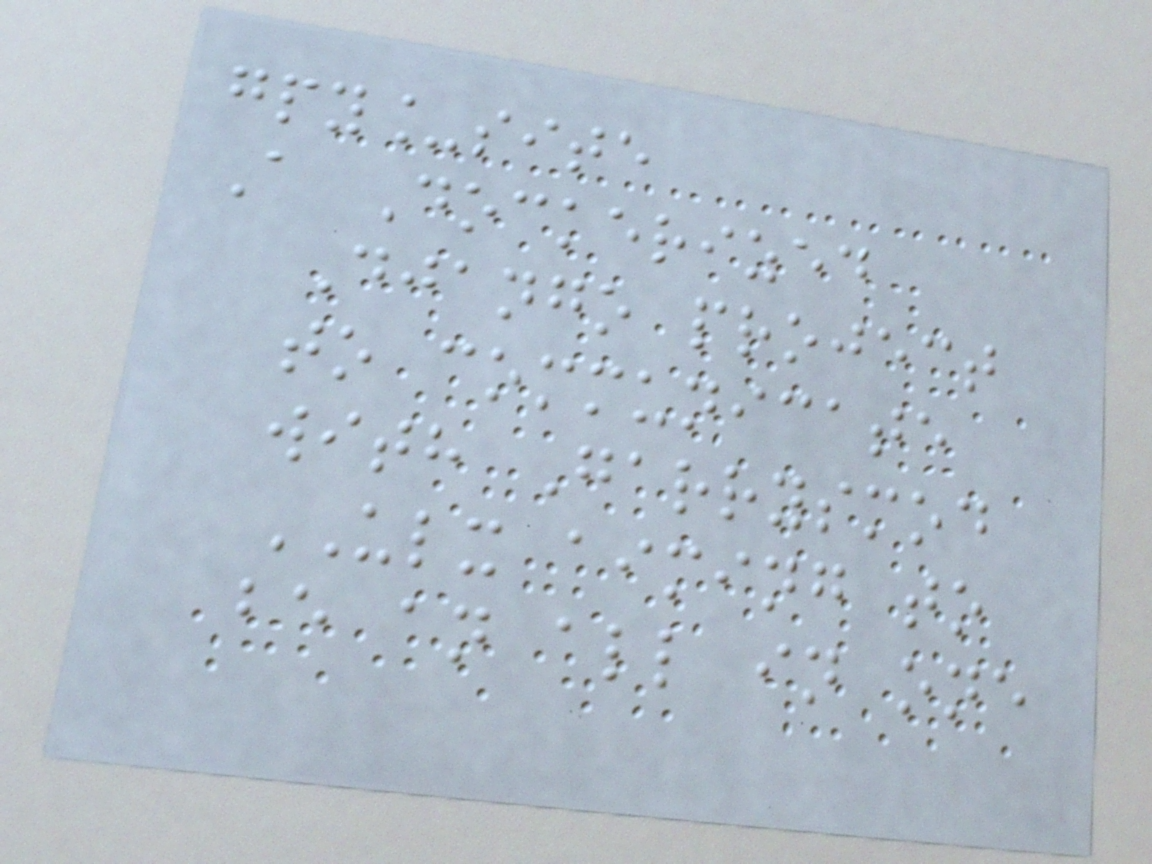gpy_site
A Dockerized
Django project
to communicate
with Garrysmod
ULX aiming to
be an all in one
